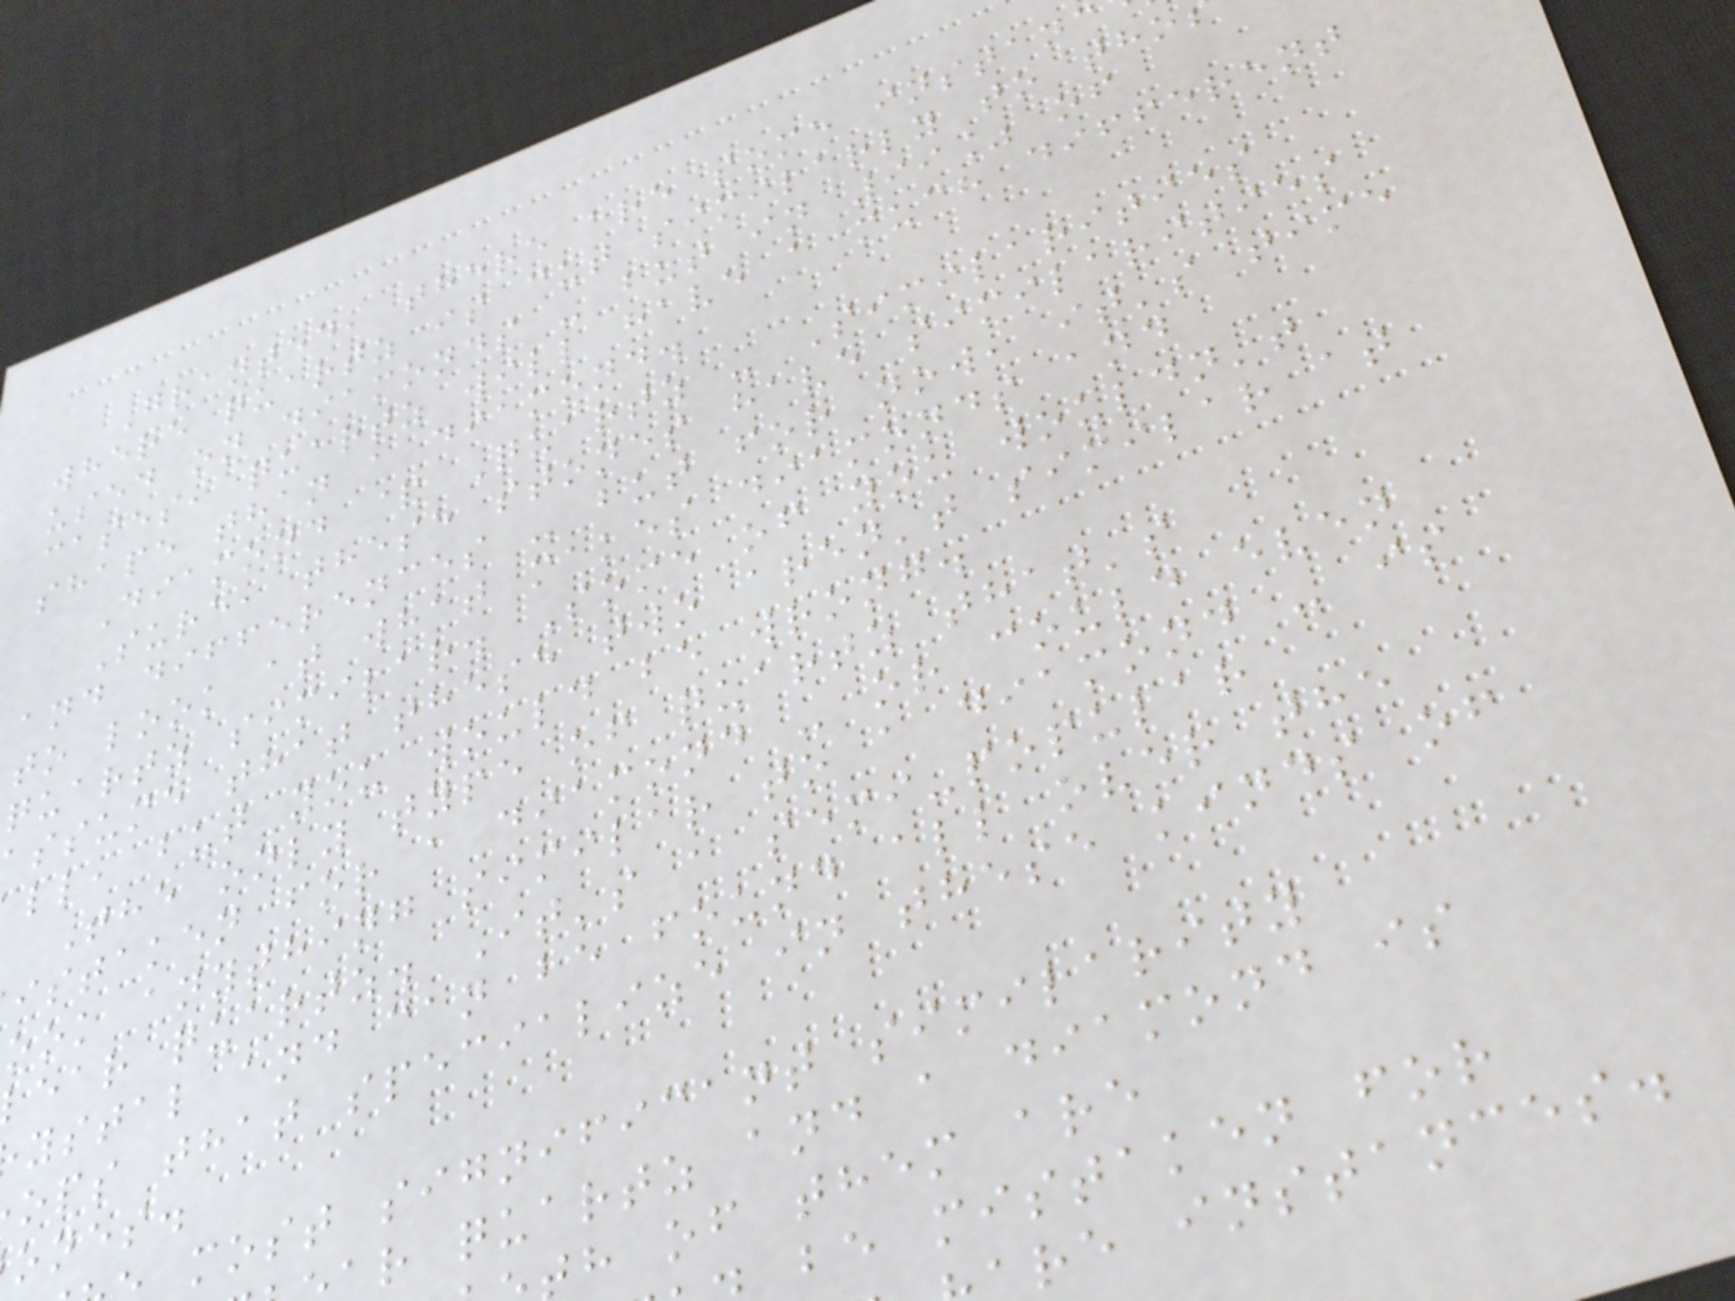Granted, there are some instanc
where quartz is cut similarly to tho
used on diamonds - but in 99% of
cases, quartz will have a much different
shape than a diamond.
Diamond & Quartz - Similarities
Sure, these stones have similarities
and differences - but for now, it's time
to look at what makes diamonds and
quartz similar. Some of you wouldn't
ssume that these two aren't similar at
ll, but you would be wrong.
The only type of quartz that's
istaken for a diamond - or could even
ook anything similar to a diamond - is
ear quartz. It's a semi-popular
ystal and can be found all over the
ops that specialize in these kinds of
ones.
most significant similarity
ar quartz and a diamond is
h of them are
be mistaken for
re instances.
